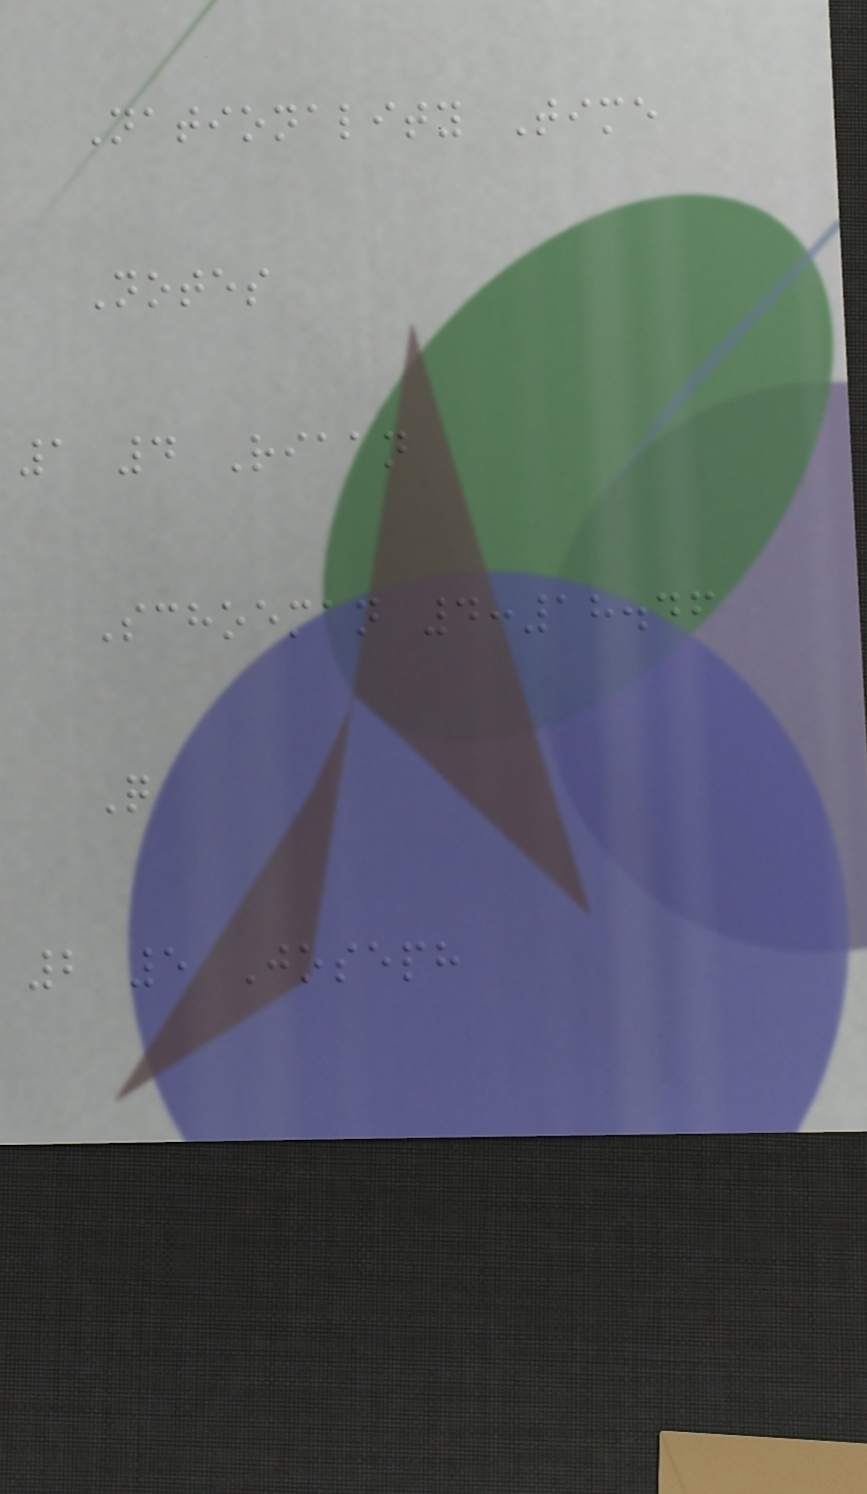Nationality Time
Notes
1 4 Riaan
Schoeman 4:18.46
Q
2 5 Joseph
